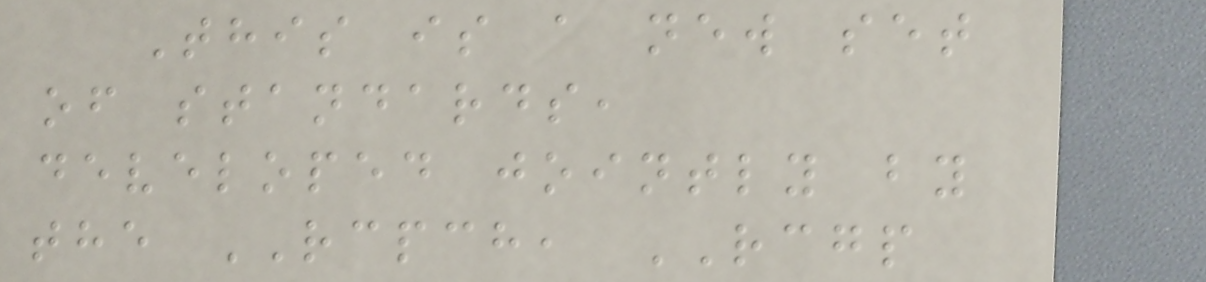This is a new set
of standards,
developed jointly by
the RCPCH, RCGP
